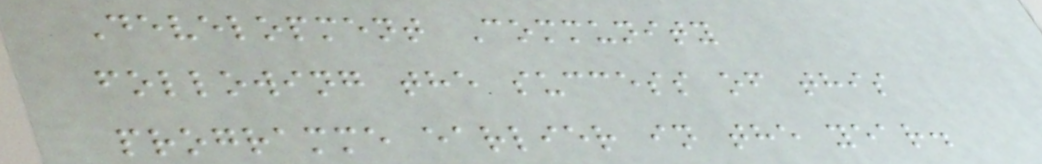Development Community
following the success of this
programme earlier in the year.
